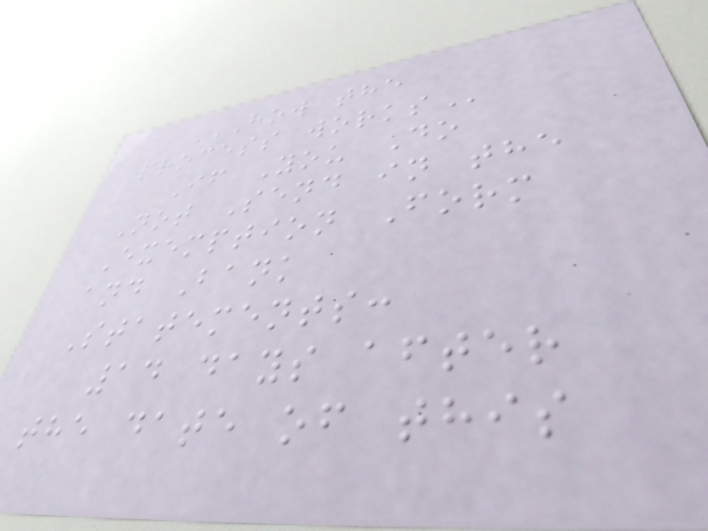HOW THE
PROCESS WORKS
If You Do
Not Send in the
Exemption Form
and Bank
Statements:
14 days after
the date of this
